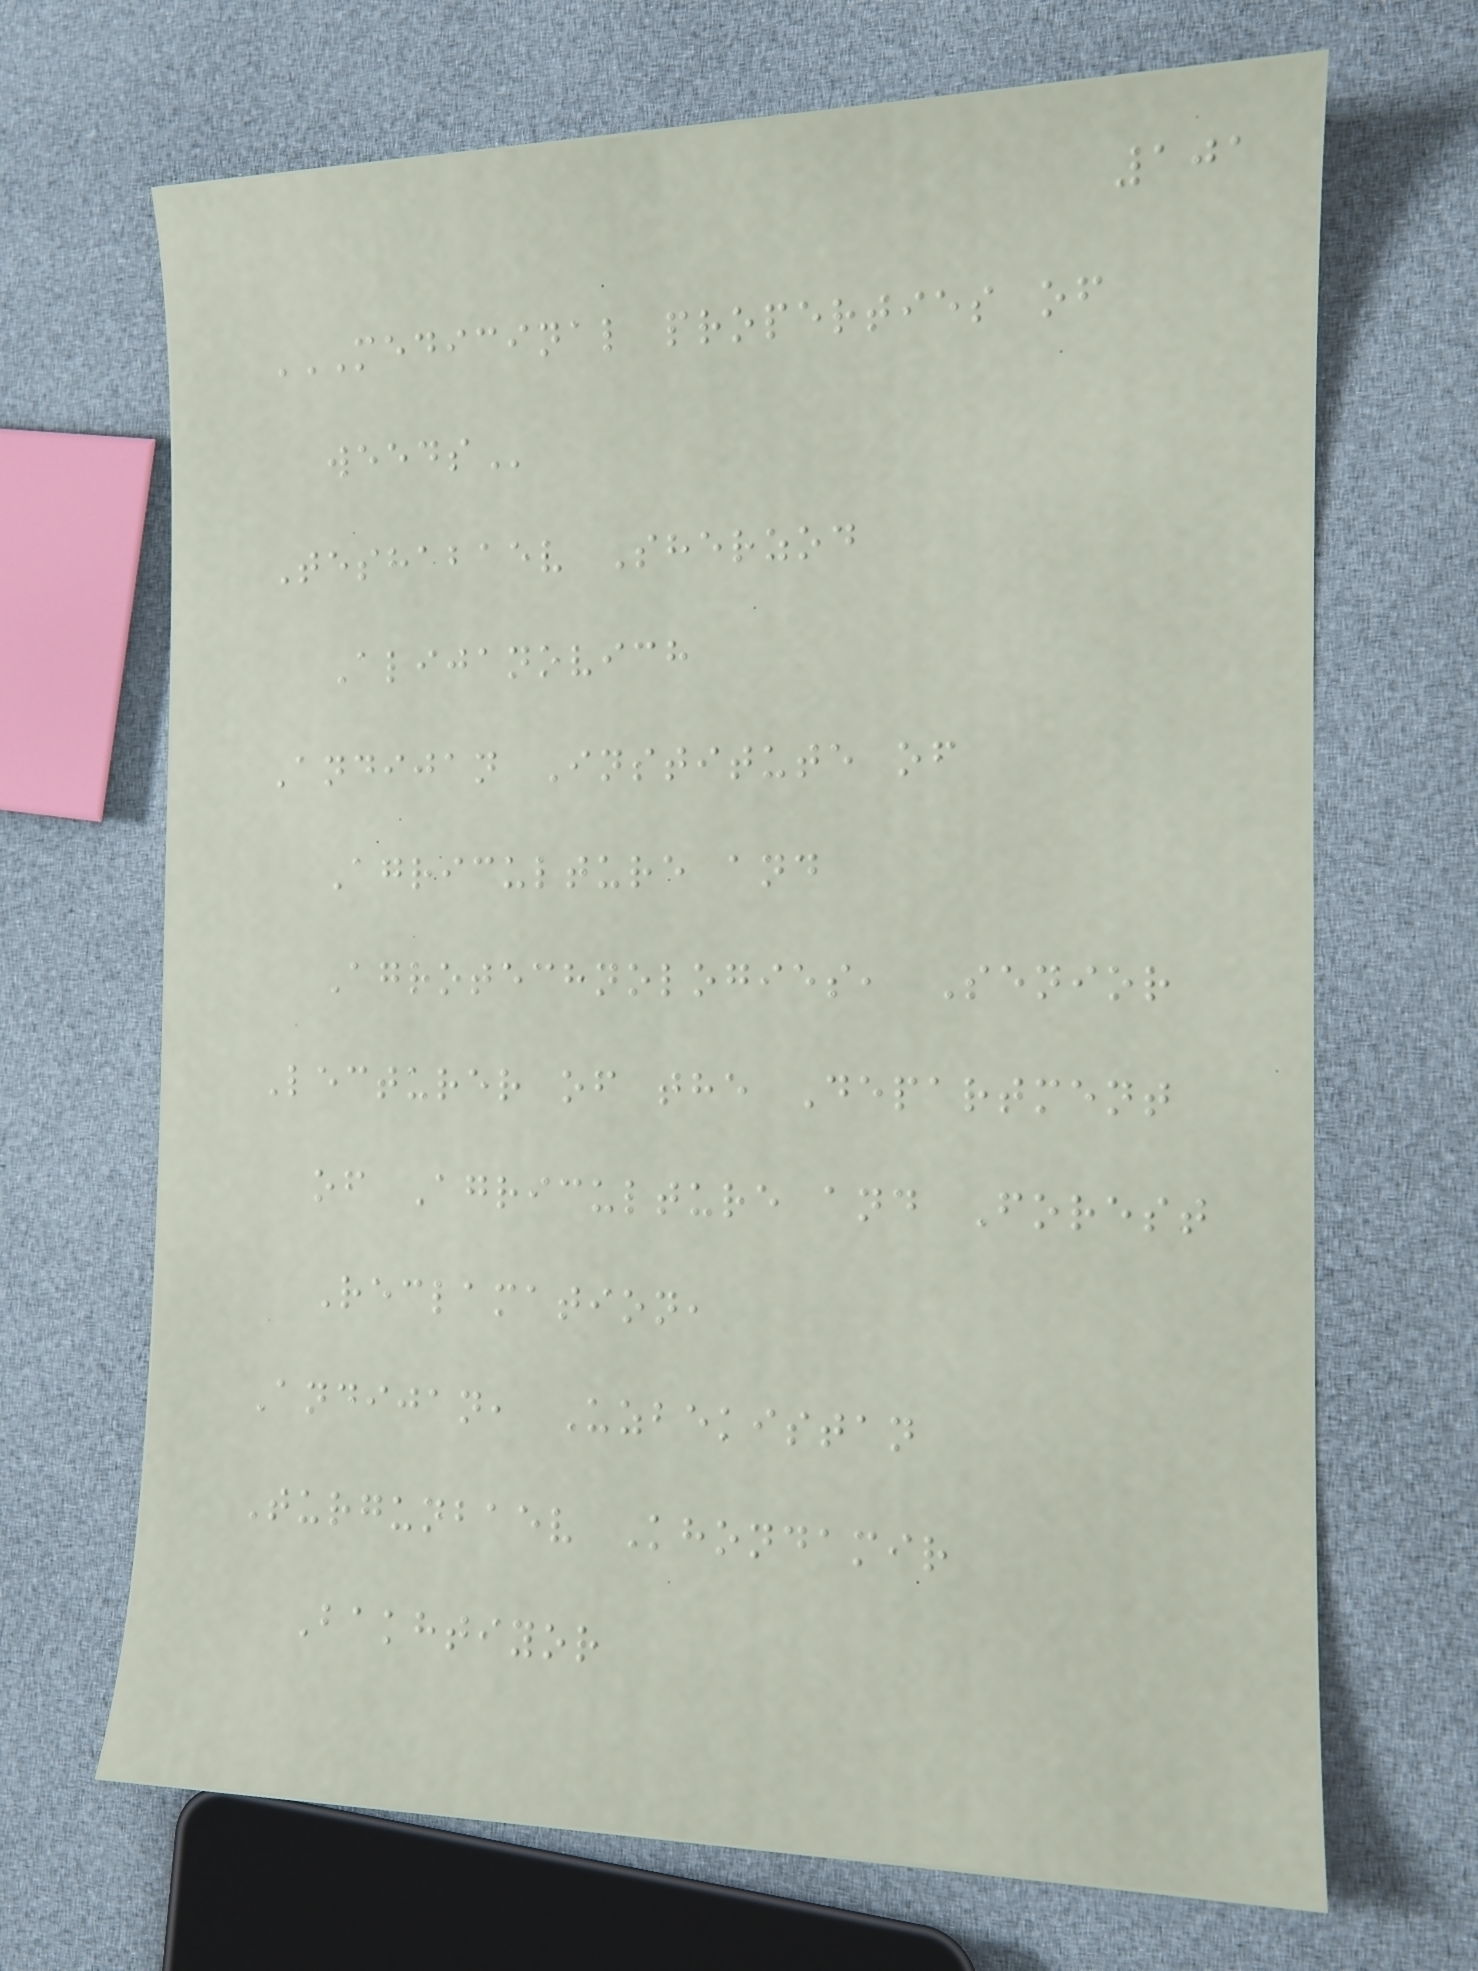101
MEDICINAL PROPERTIES OF
WEEDS
Teshabaev Sherzod
Alijanovich
Andijan Institute of
Agriculture and
Agrotechnologies, Senior
Lecturer of the Department
of Agriculture and Forest
Reclamation,
Andijan, Uzbekistan
Turgunbaev Khondamir
Bakhtiyor
